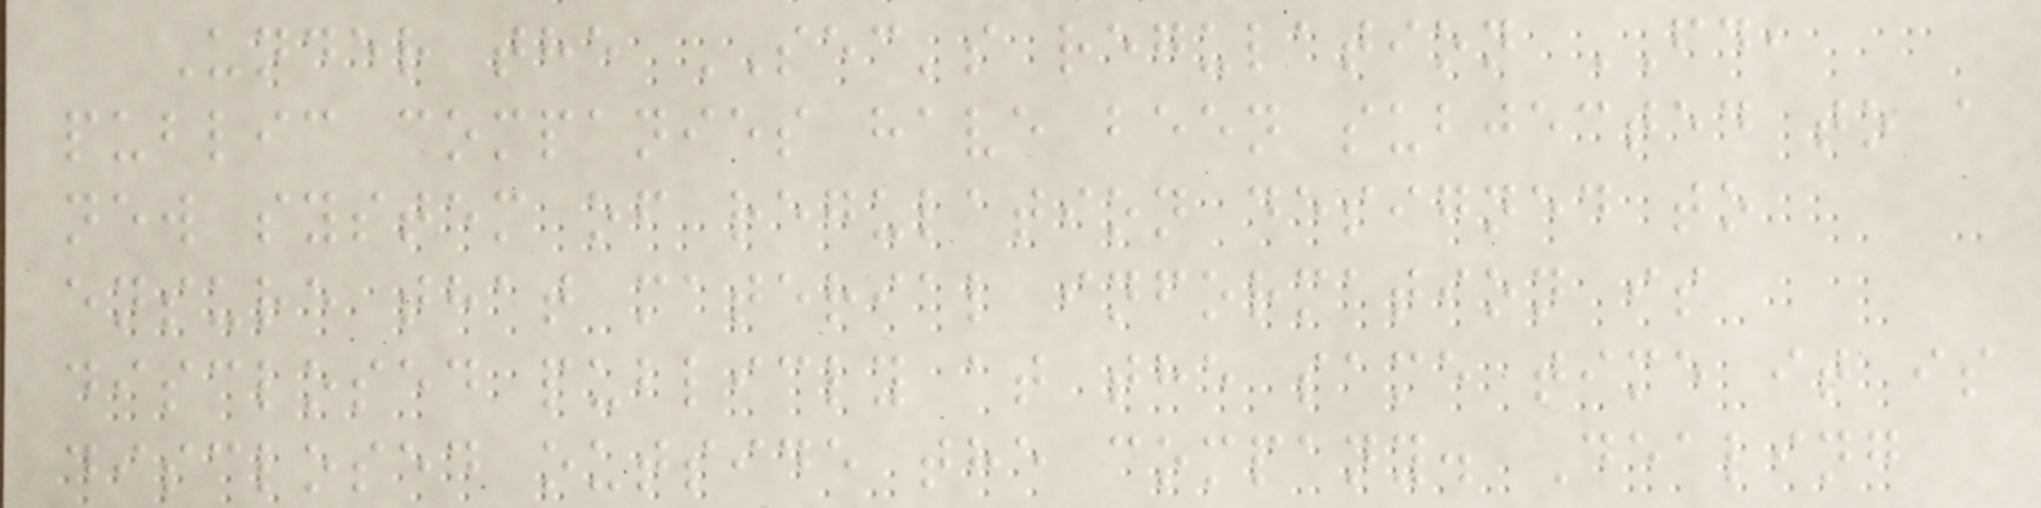Under the SEC's regulation FD,
public companies have been subjected to a
new system of regulation designed to
ensure that material information is
disclosed publicly at the same time it is
disclosed outside the company. Dealing
